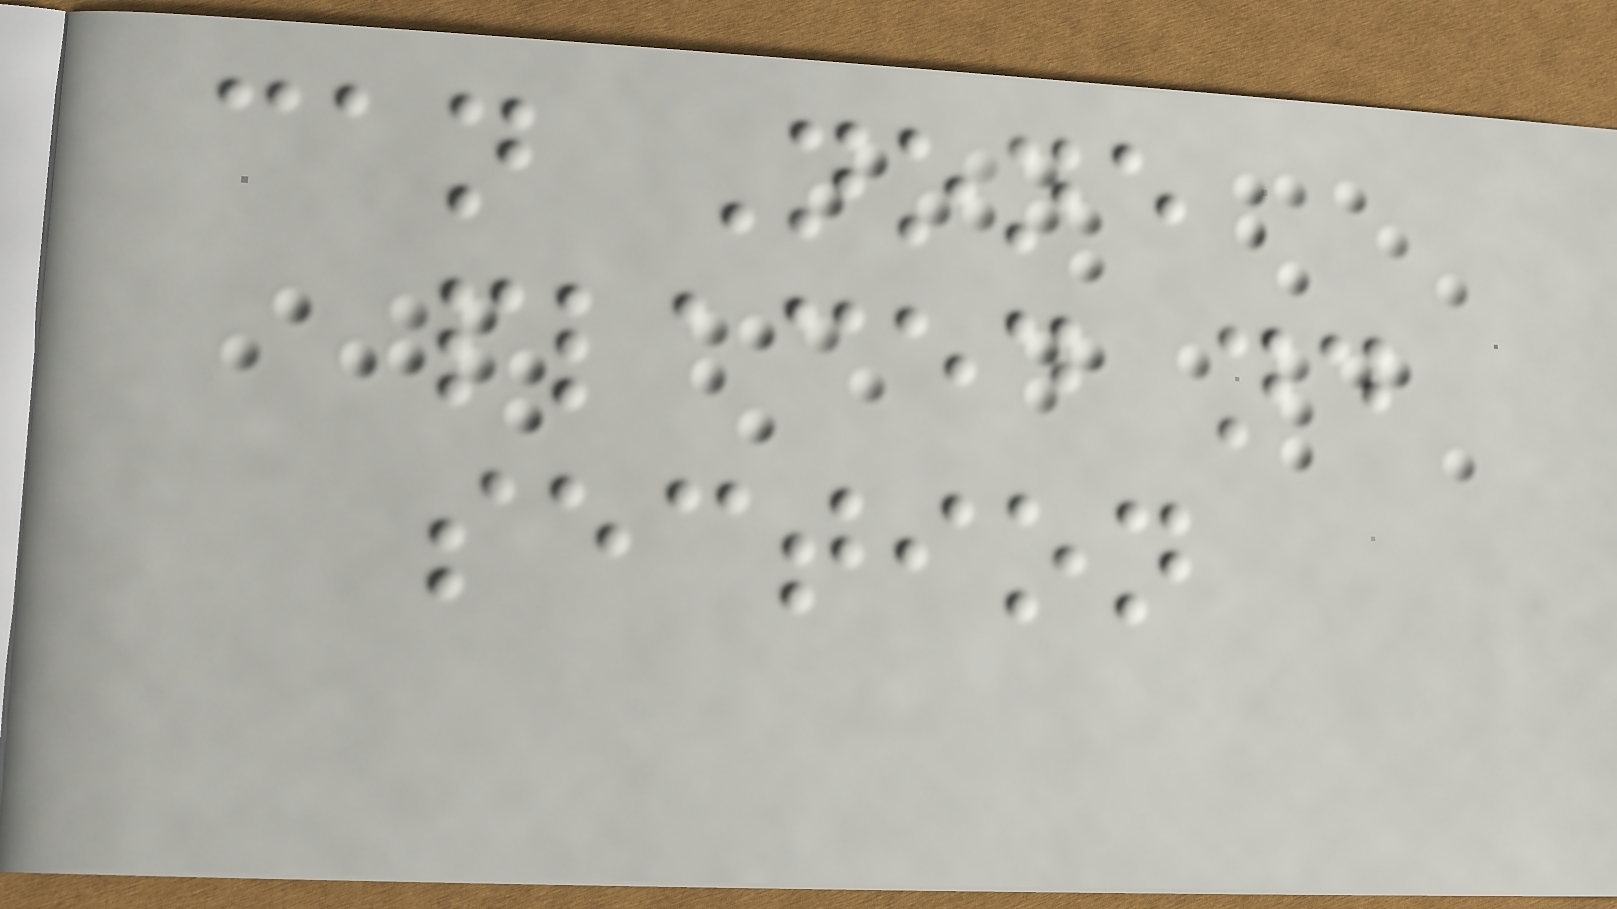can None
placed nd
section
